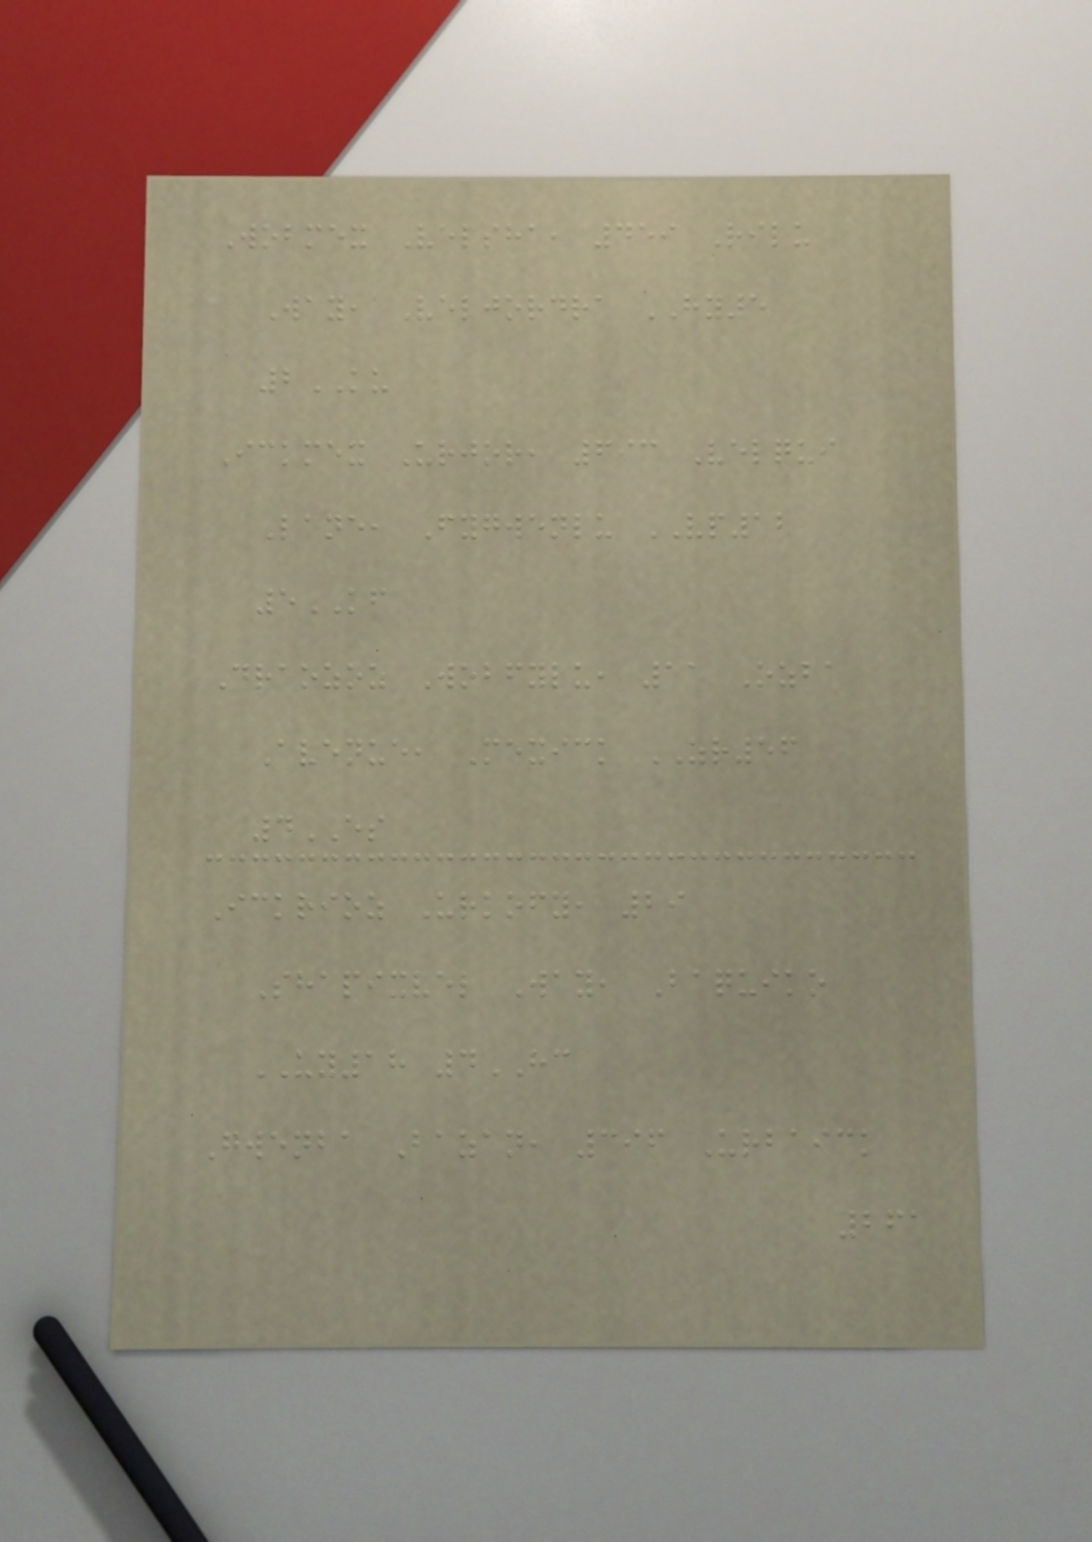Wobmex Velsha, 459 Rilu
Way, Veljordra HY5
2KU
Ickmex Urjor, 693 Velqui
Lane, Fygwenlu VP12
5KF
Draozoz Wobfylu, 11 Ozba
Avenue, Mexick ZR56
4ES
Ickrioz Urkofy, 29
Shapixvel Way, Baquiko
UY18 4HC
Gwenba Bazan, 396 Urbaick
261
